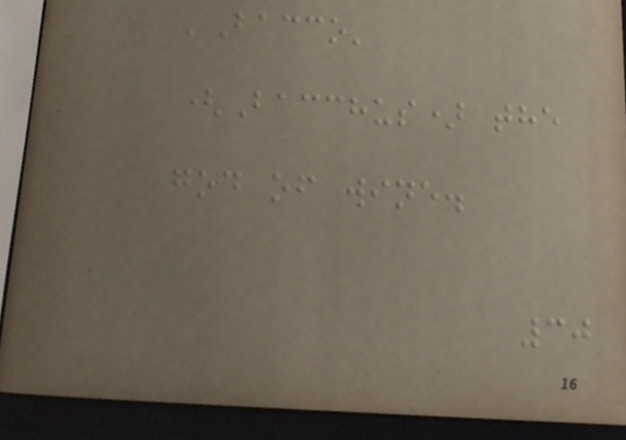'Bacco'
(Bacchus) the
god of wine.
30
